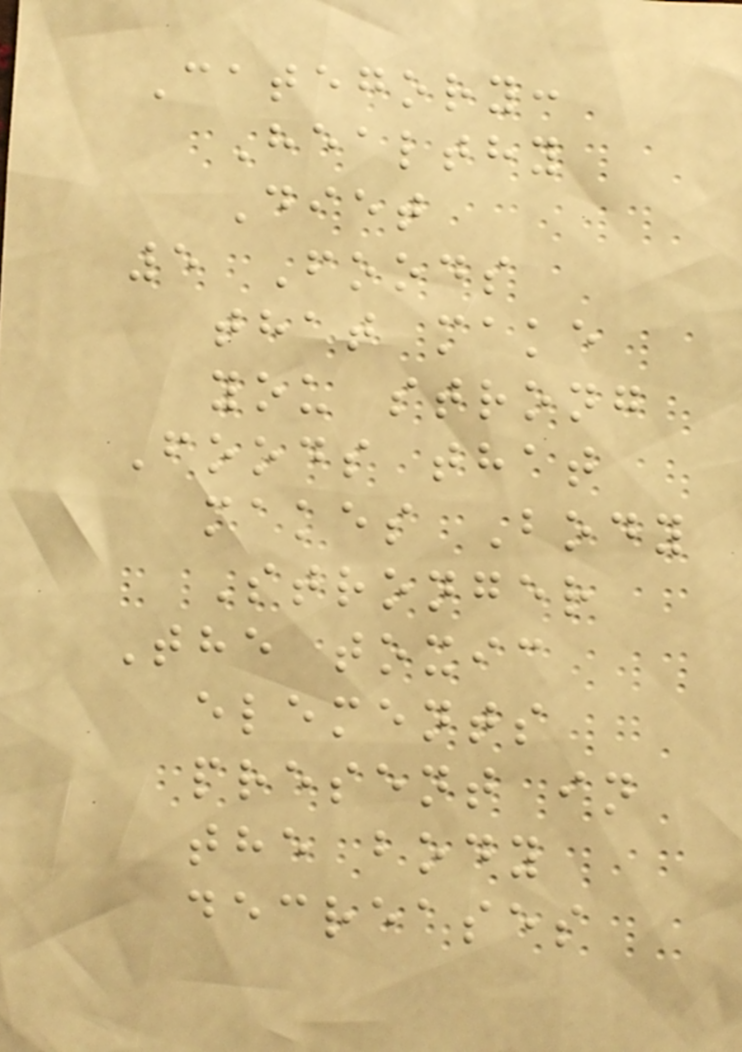Category:
Healthy
Diet
5 Foods
that make
you strong
Foods that
makes Body
Stronger
The toxic
elements
present in
the body
decreases
